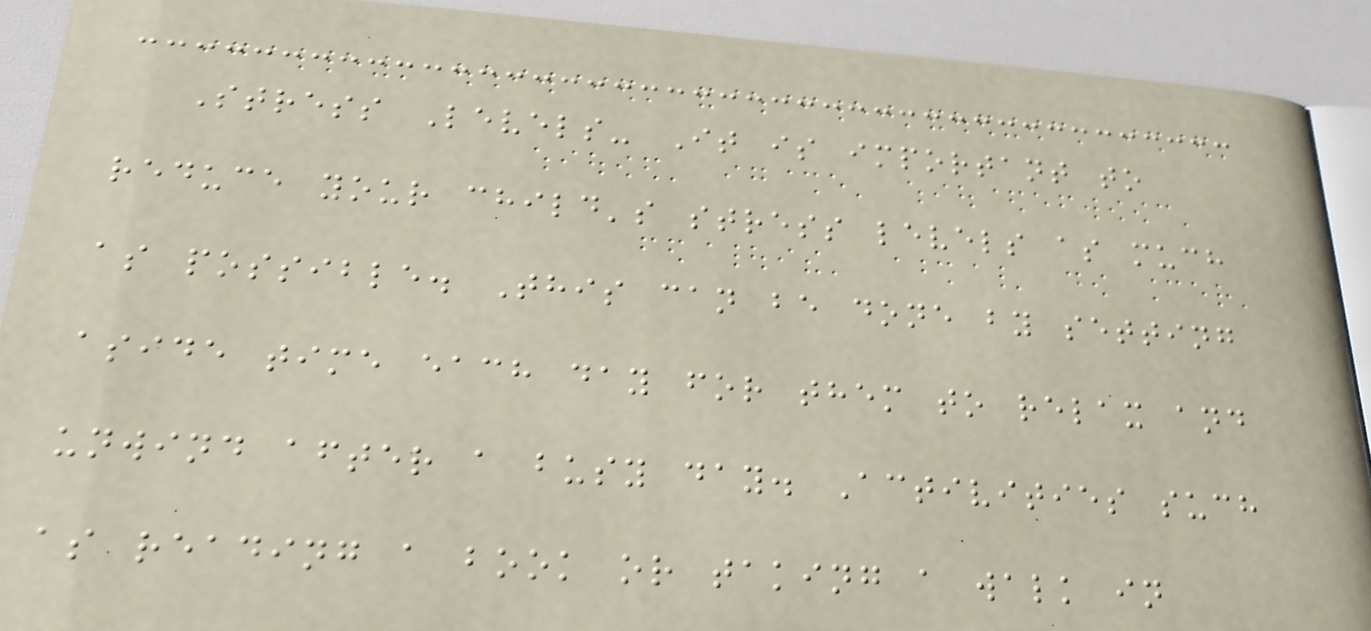Stress Levels- It is important to
reduce your child's stress levels as much
as possible. This can be done by setting
aside time each day for them to relax and
unwind after a busy day. Activities such
as reading a book or taking a walk in
